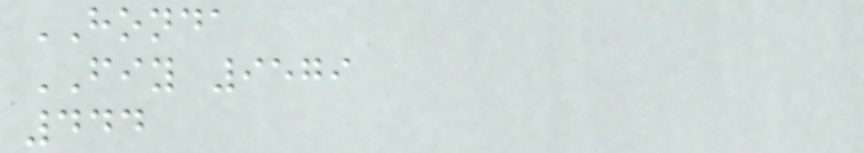HONDA
FIY 9579
444
